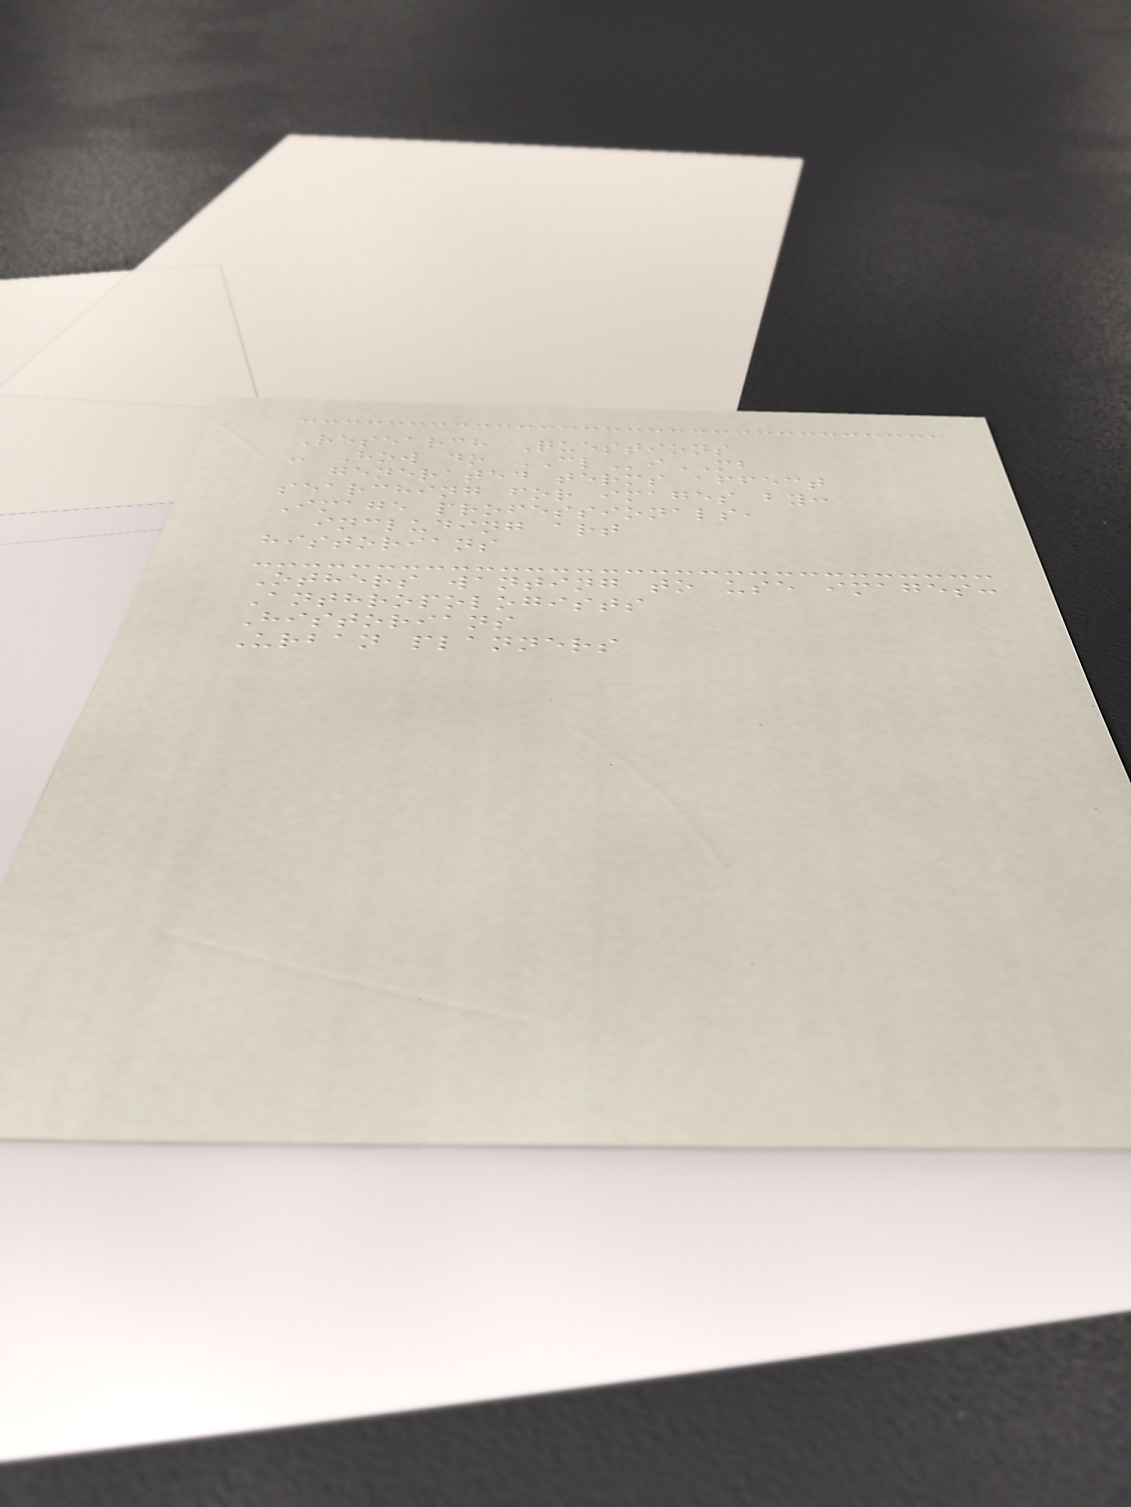Research Questions
- How do CLiMB
generated terms affect
searching for images by:
Image professionals,
including art
historians
Others wanting to use images:
Anthropologists
Historians
Urban planners
